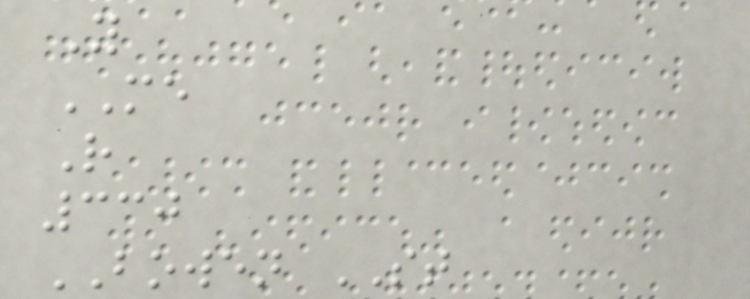Y
ME
R
330
BOWEN ST
